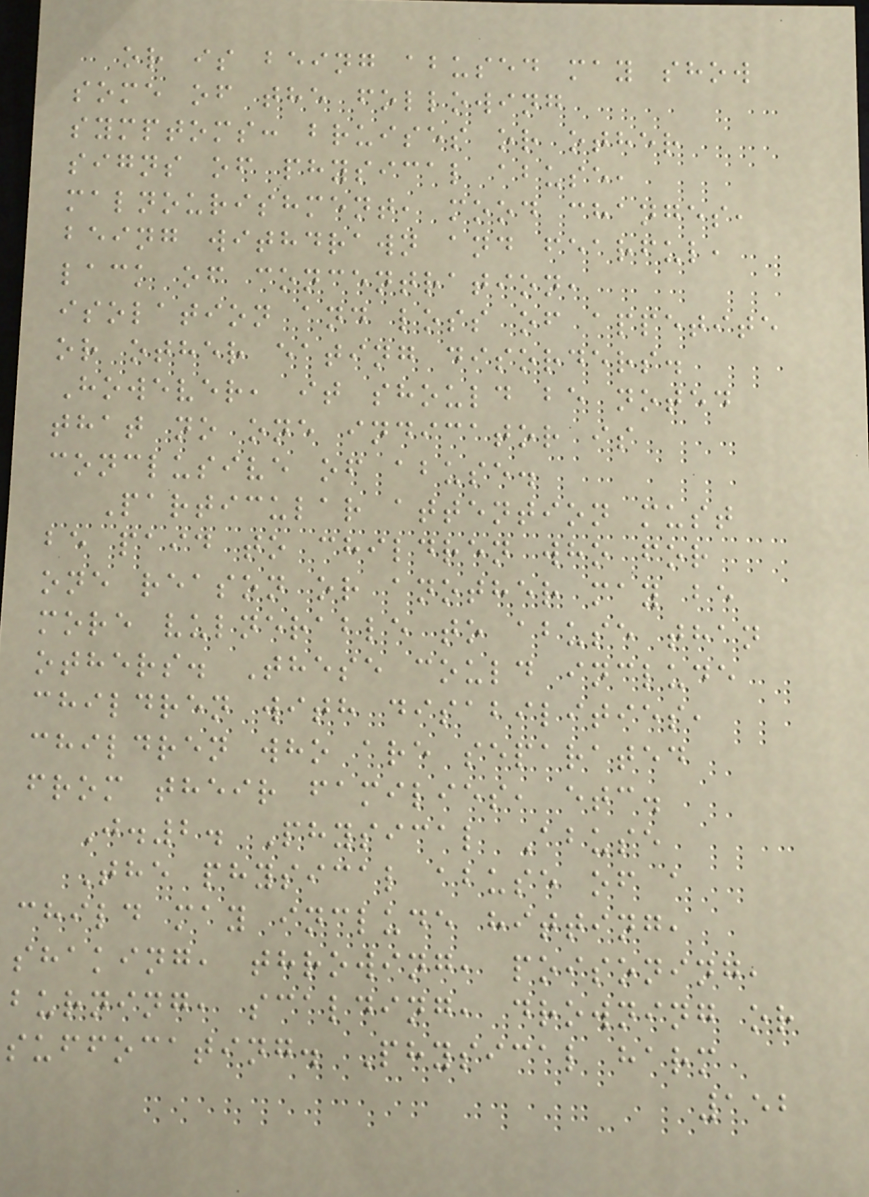or is being abused may show
some of the following
symptoms: bruises or other
signs of physical abuse,
malnourishment, mood changes,
being withdrawn and fearful,
lack of concentration,
isolation and loss of appetite
or other eating disorders.
However, it should be noted
that no one indicator is
conclusive of abuse.
Particular attention must
be paid to children who for
one reason or another may be
more vulnerable to abuse than
others. These could include
children with disabilities,
children who are separated
from their families, etc.
J.2. Physical Abuse
The physical abuse of a
child may include hitting,
shaking, throwing, poisoning,
burning, scalding, drowning or
suffocating. Physical harm
152
